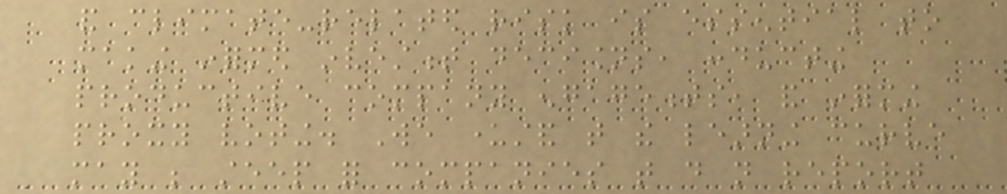and climate-related risk is essential to
making informed investment decisions, conducting
productive company engagements, and informing
proxy voting. We understand that the learning curve
may be steep for companies that do not report
